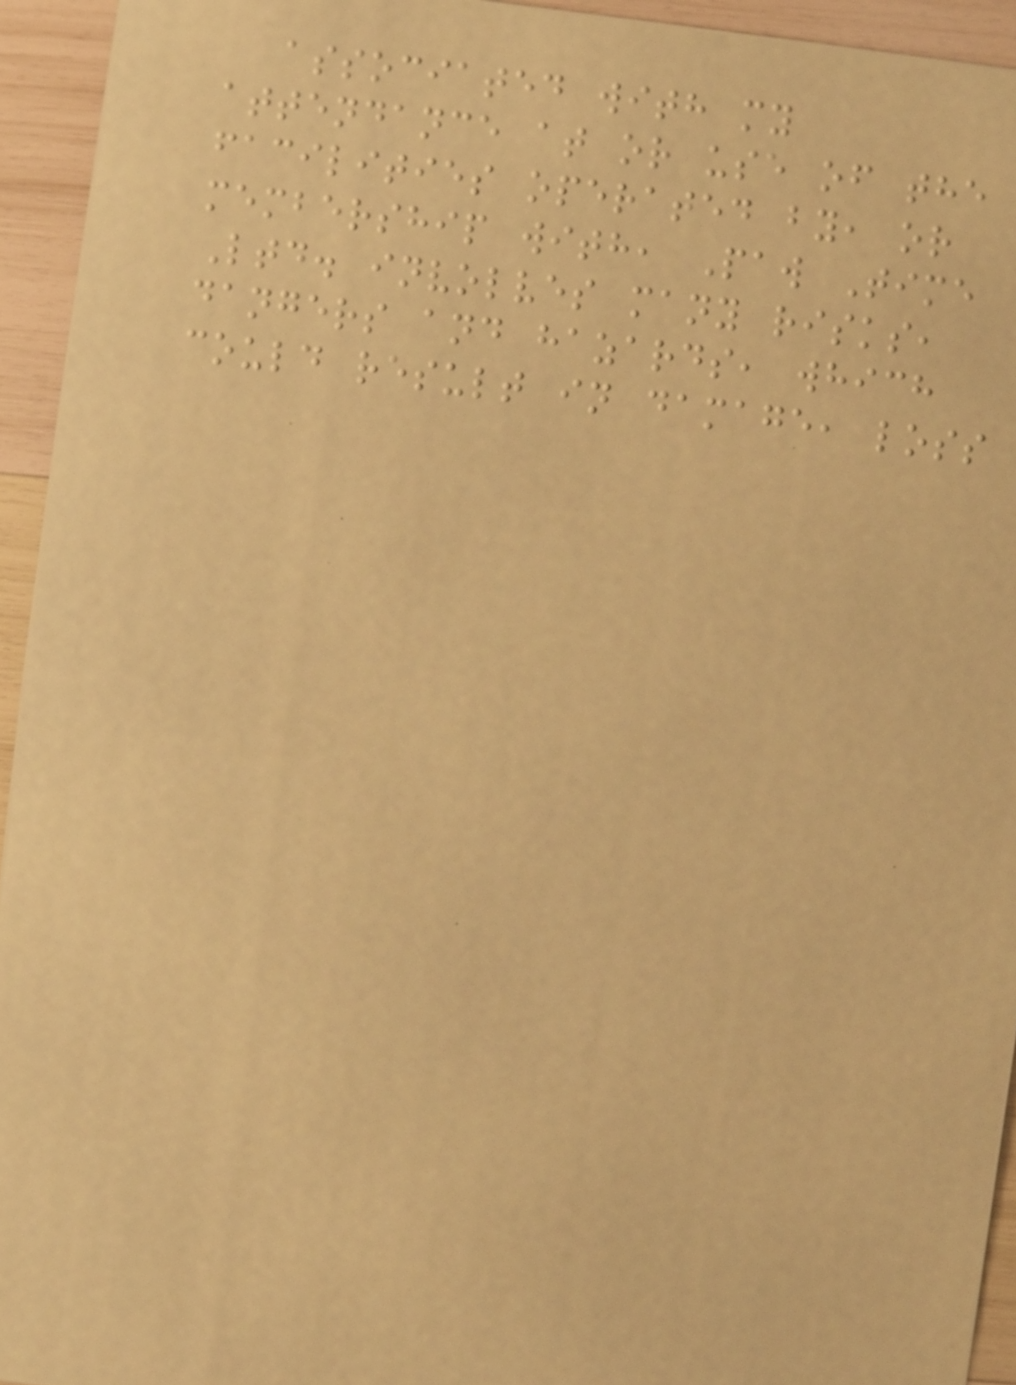associated with my
attendance at or use of the
facilities operated by, or
membership with, Paw Time
Ltd. involves many risks,
dangers and hazards, which
could result in damage, loss
